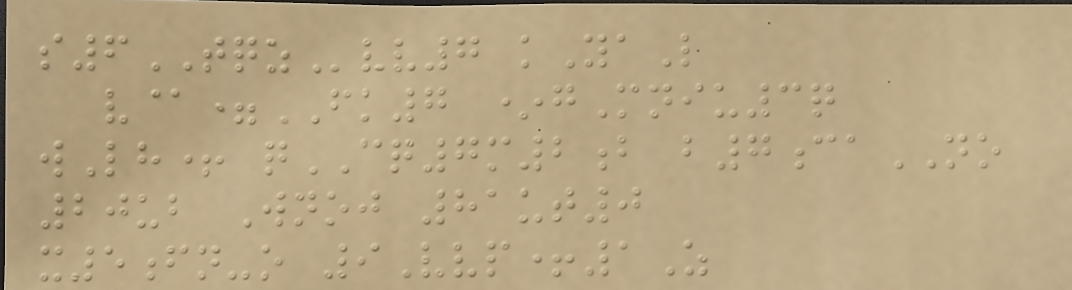s6TQZvv7 kYaL
v@=FK7 *gMniu3q
wLh+ qCQ7m2b b7caNO
20ub Wnoj 81ut0
x5fn-o 9Vvp+1Z
